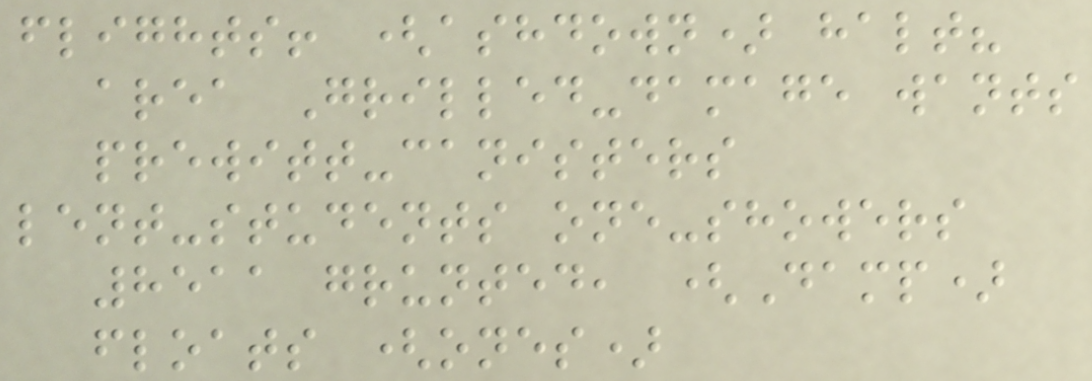flights! (ashdown) halt?
area Grilled-damage wants
prewitt-canisters
lent-students one-showers
8511 grunted, (Damp)
floats (ones)
